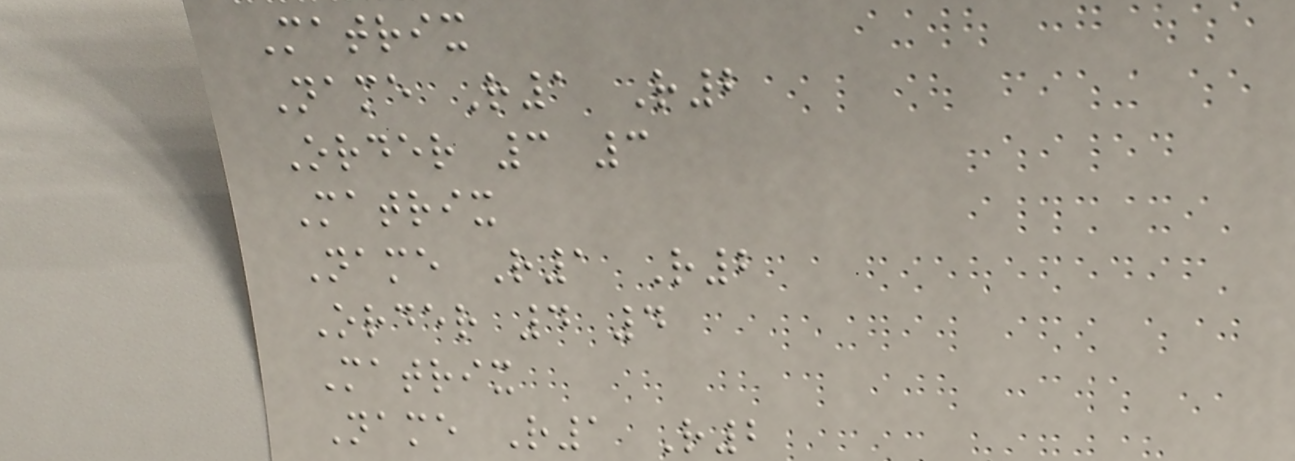Matrix
Name R1 R2
Order 3 3
Matrix
Name R1 R2
Order 4 4
Matrix
Name R1 R2
